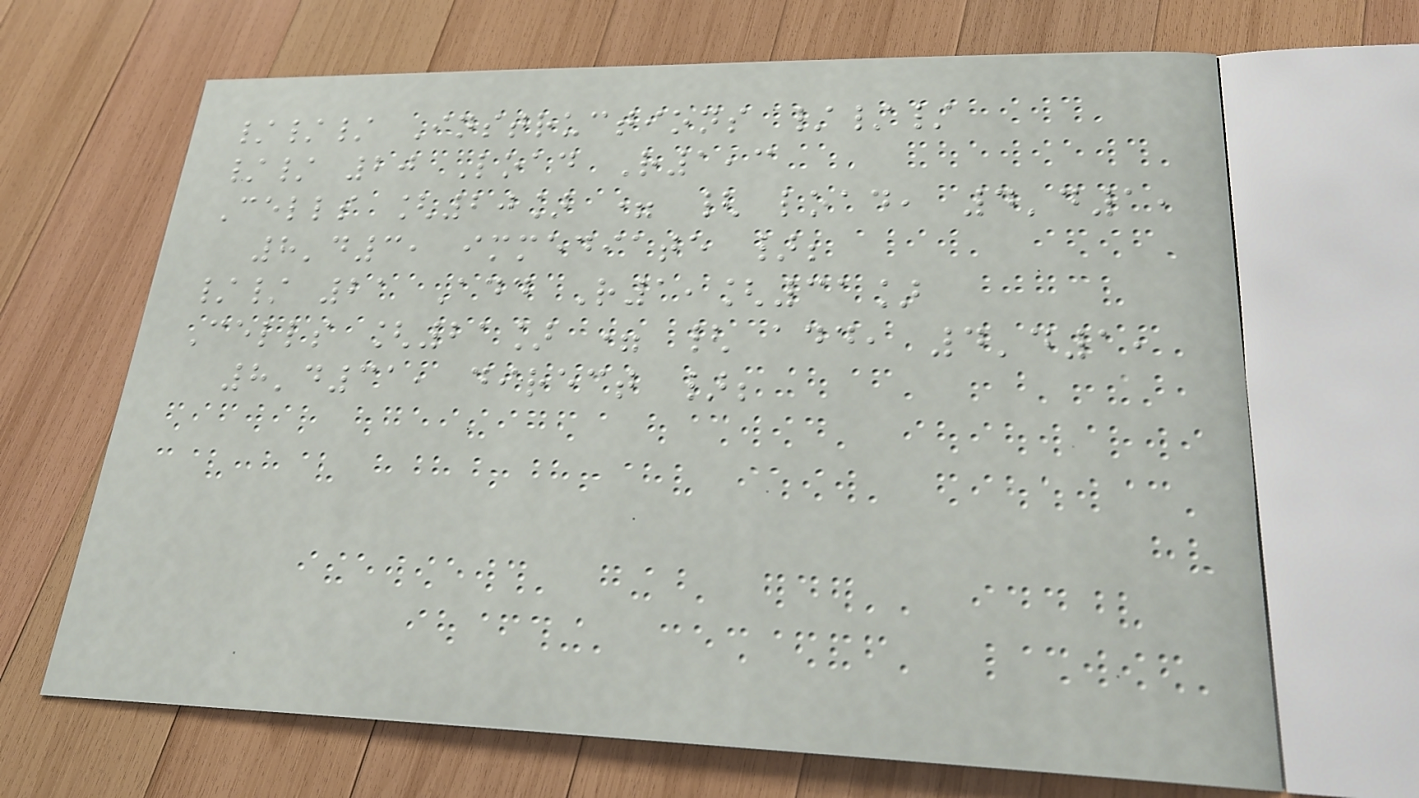/// Instructions ///
// 20 Load R1,3
Cells [20] = { load, 4'd1,
8'd3, immediate };
// 21 Add R1,[31]
Cells [21] = { add, 4'd1,
8'd31, direct };
